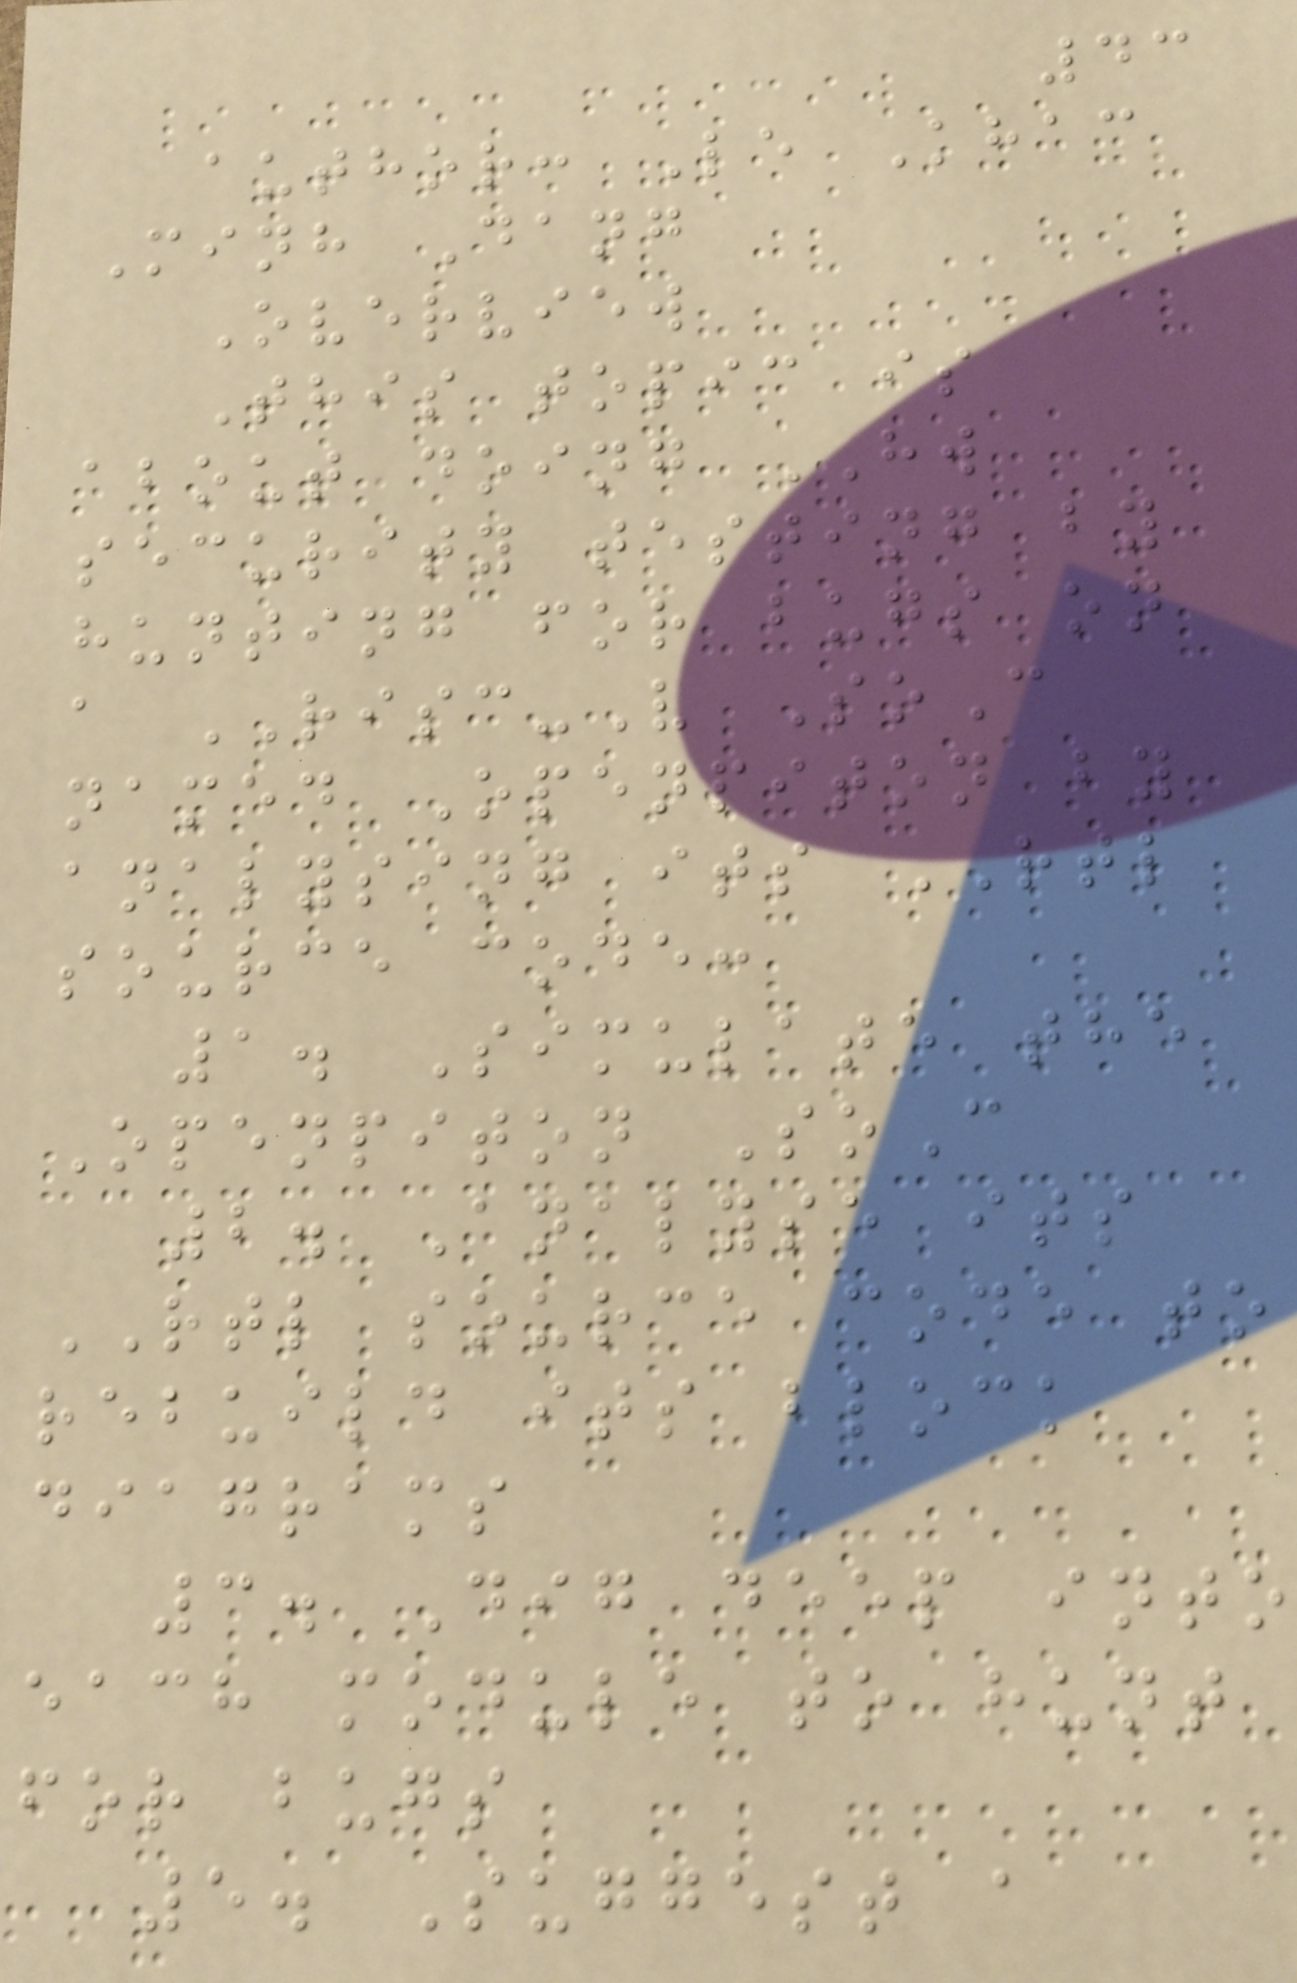43
author: Le Khac
Minh Dang
Overview
This topic is
about doing HW
security testing by
hunting for bugs on
a RISC-V SoC
named Openpiton by
analysing its RTL
source code:
1. Simulate the
Openpiton SoC
2. Analyse its
RTL source code to
rebuild its block
diagrams
3. Dig deep into
each module to hunt
for bugs
5. Suggest a
